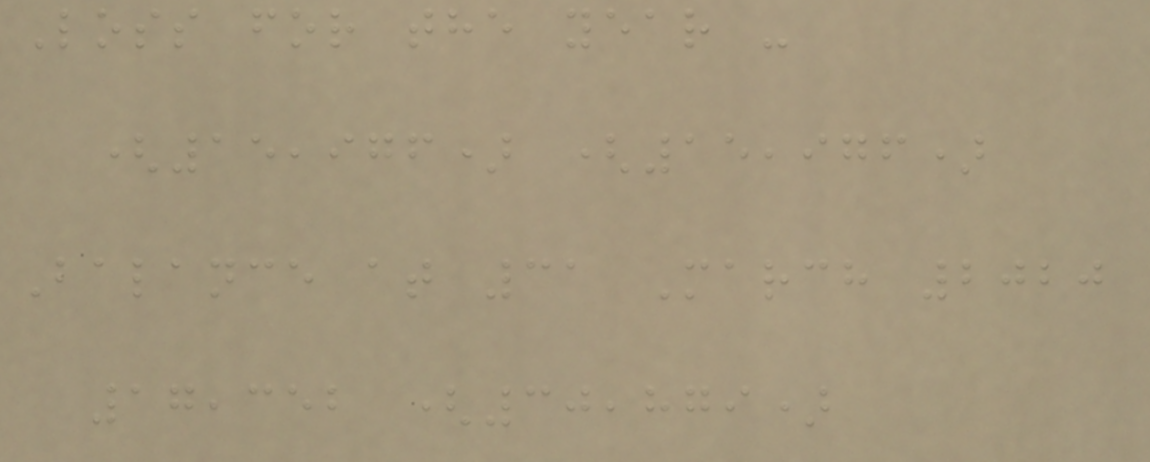Loss for the year -
(15,976) (15,976)
Balance at 31 March 2020
17,352 (30,879)
